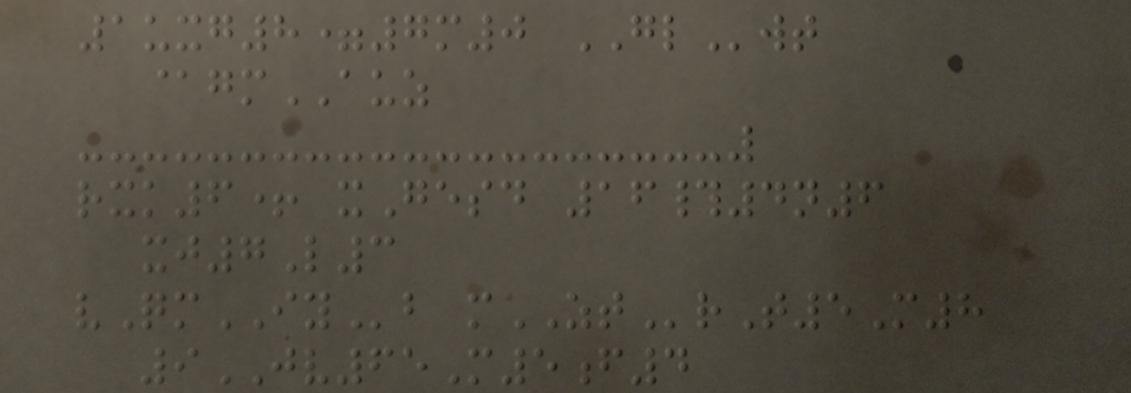1uxg8=7m0 GLwt
@gmAUZ
rxk6+ xGesd 16#4n6
xj7L3
vQmIYb mZTrT5M8
9JV65M5f4
